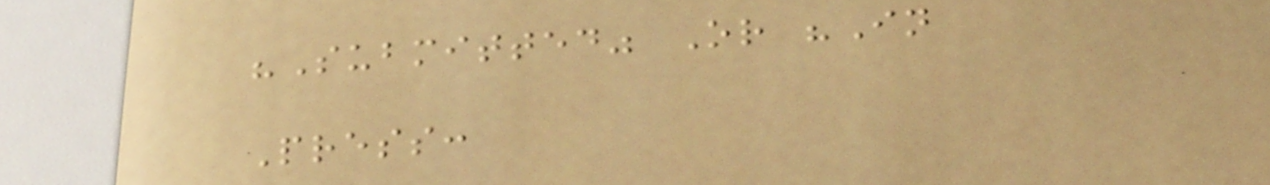"Submitted" Or "In
Press:
